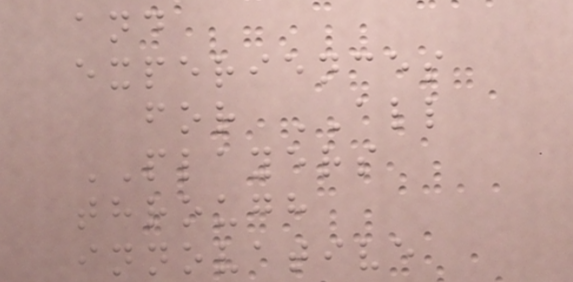and
experiences
for ALL
PLAYERS
through
innovative
